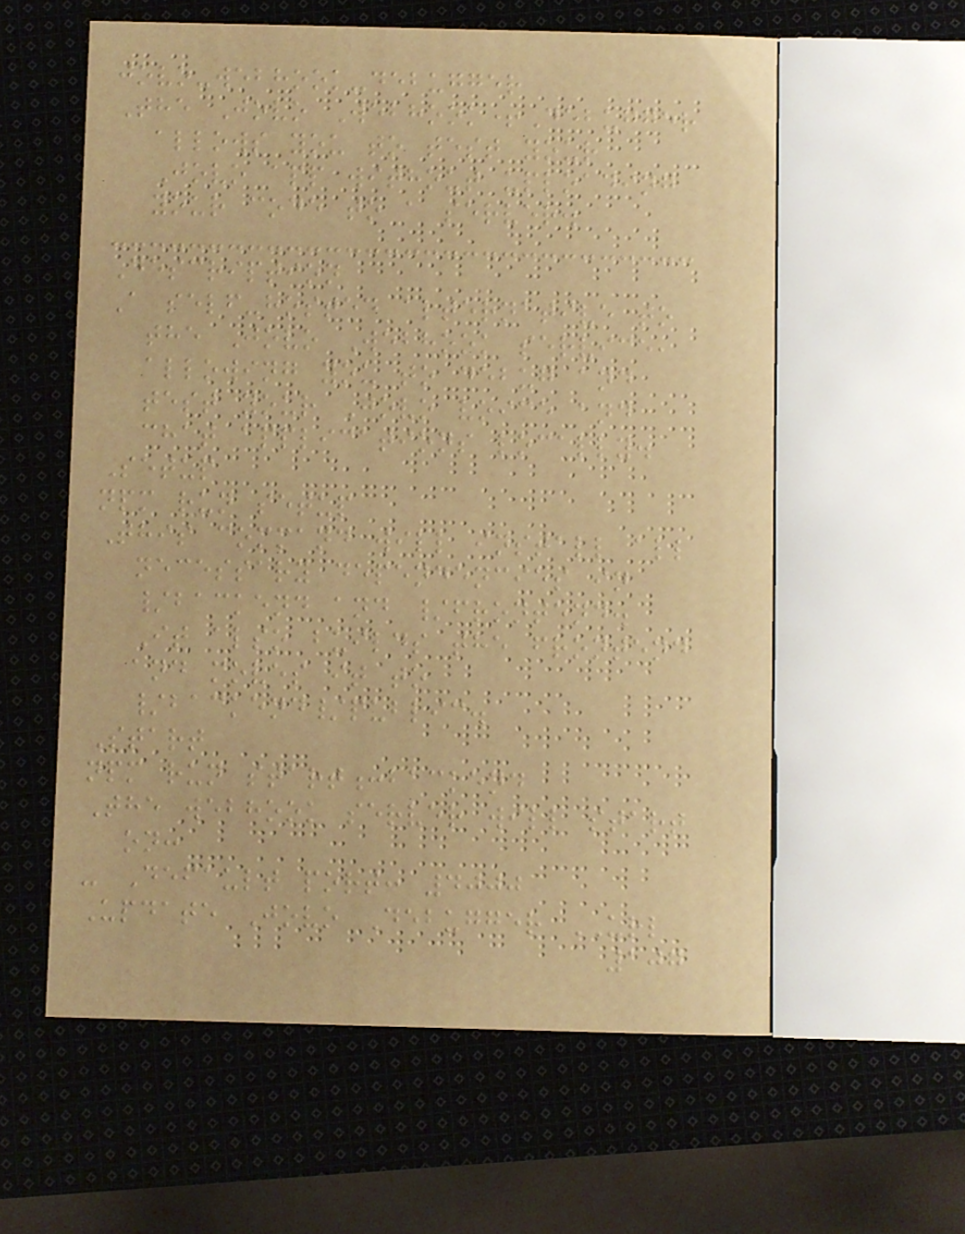jovo-webhook-debugger
The Jovo Webhook+Debugger
allows you to test your
Jovo app without uploading
your code to a server.
Description
A self-hosted alternative to
the Jovo Webhook service,
allowing you to debug and
test your Jovo voice and
chat applications locally.
Setup
npm run setup
This command will install all
necessary dependencies in
/backend and /frontend.
It also builds the frontend
and moves it to
/backend/public.
Start
npm run start:backend
The webhook server will start
on:
- Default port: 4000
Update Jovo Debugger URL
107
